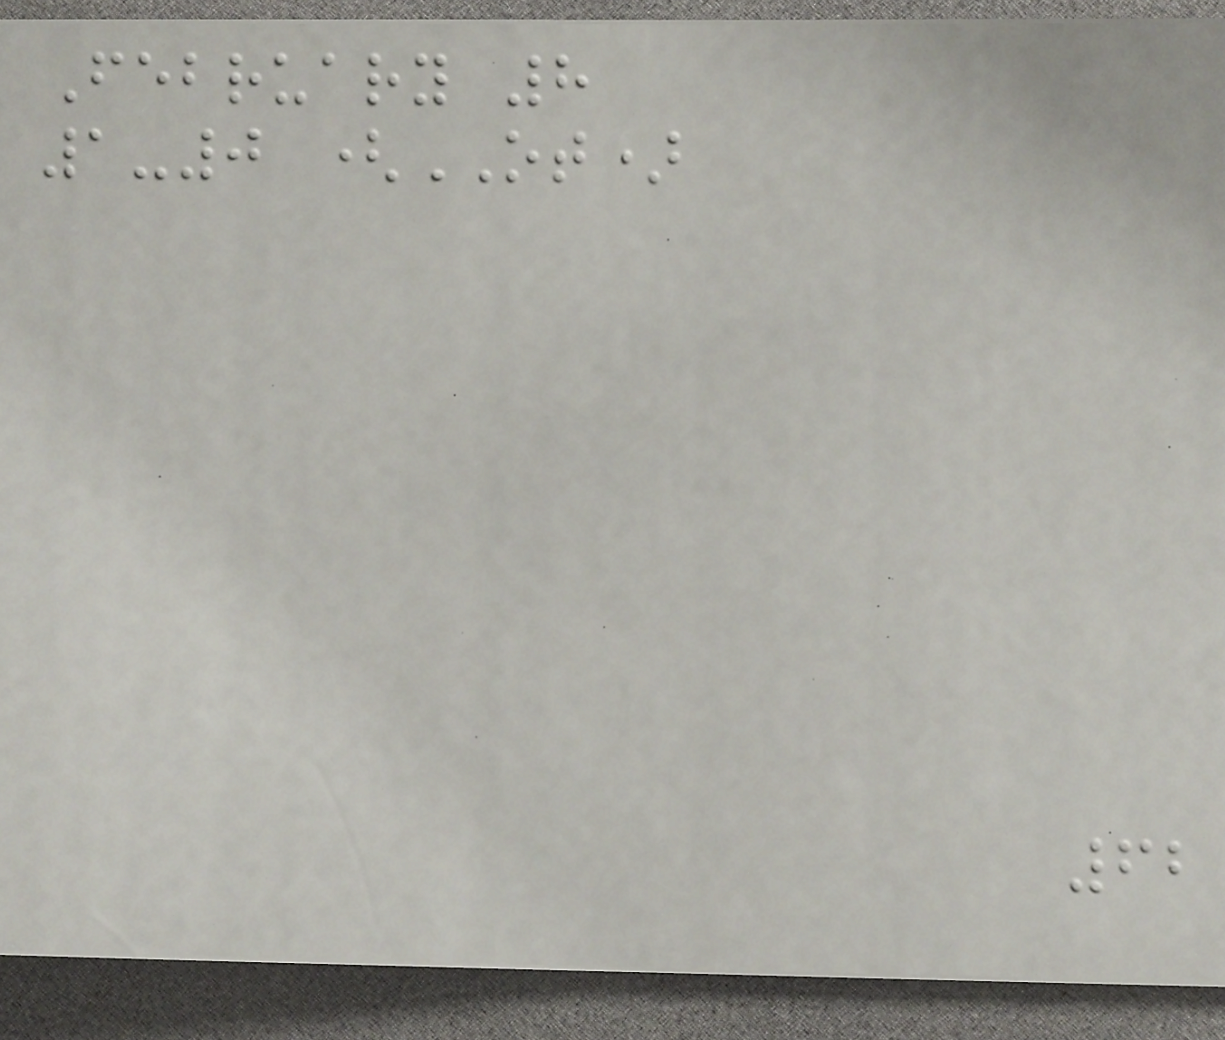February 8
1-0 (OT)
62
